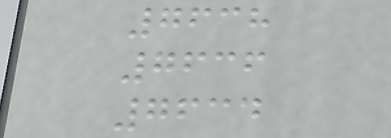7638
7636
7634
